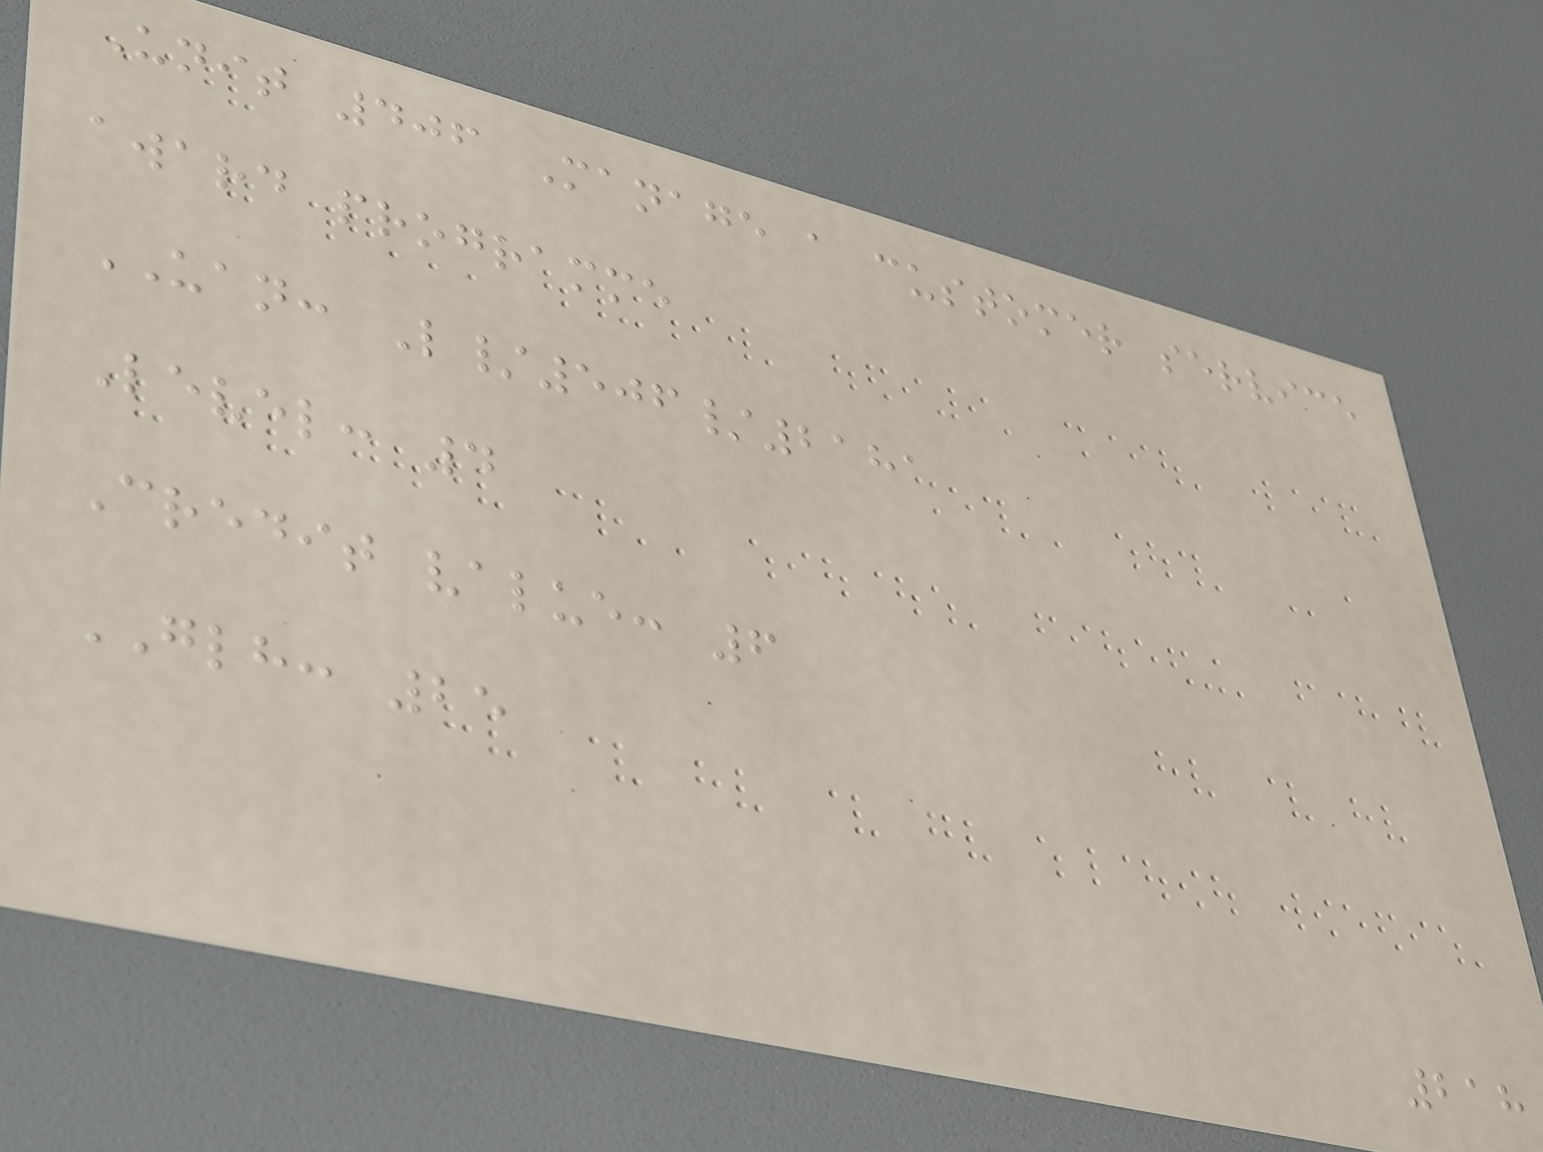Unit 406 Manage a customer service
award programme
UAN: L/506/2181
Level: 4
Credit value: 6
GLH: 25
218
